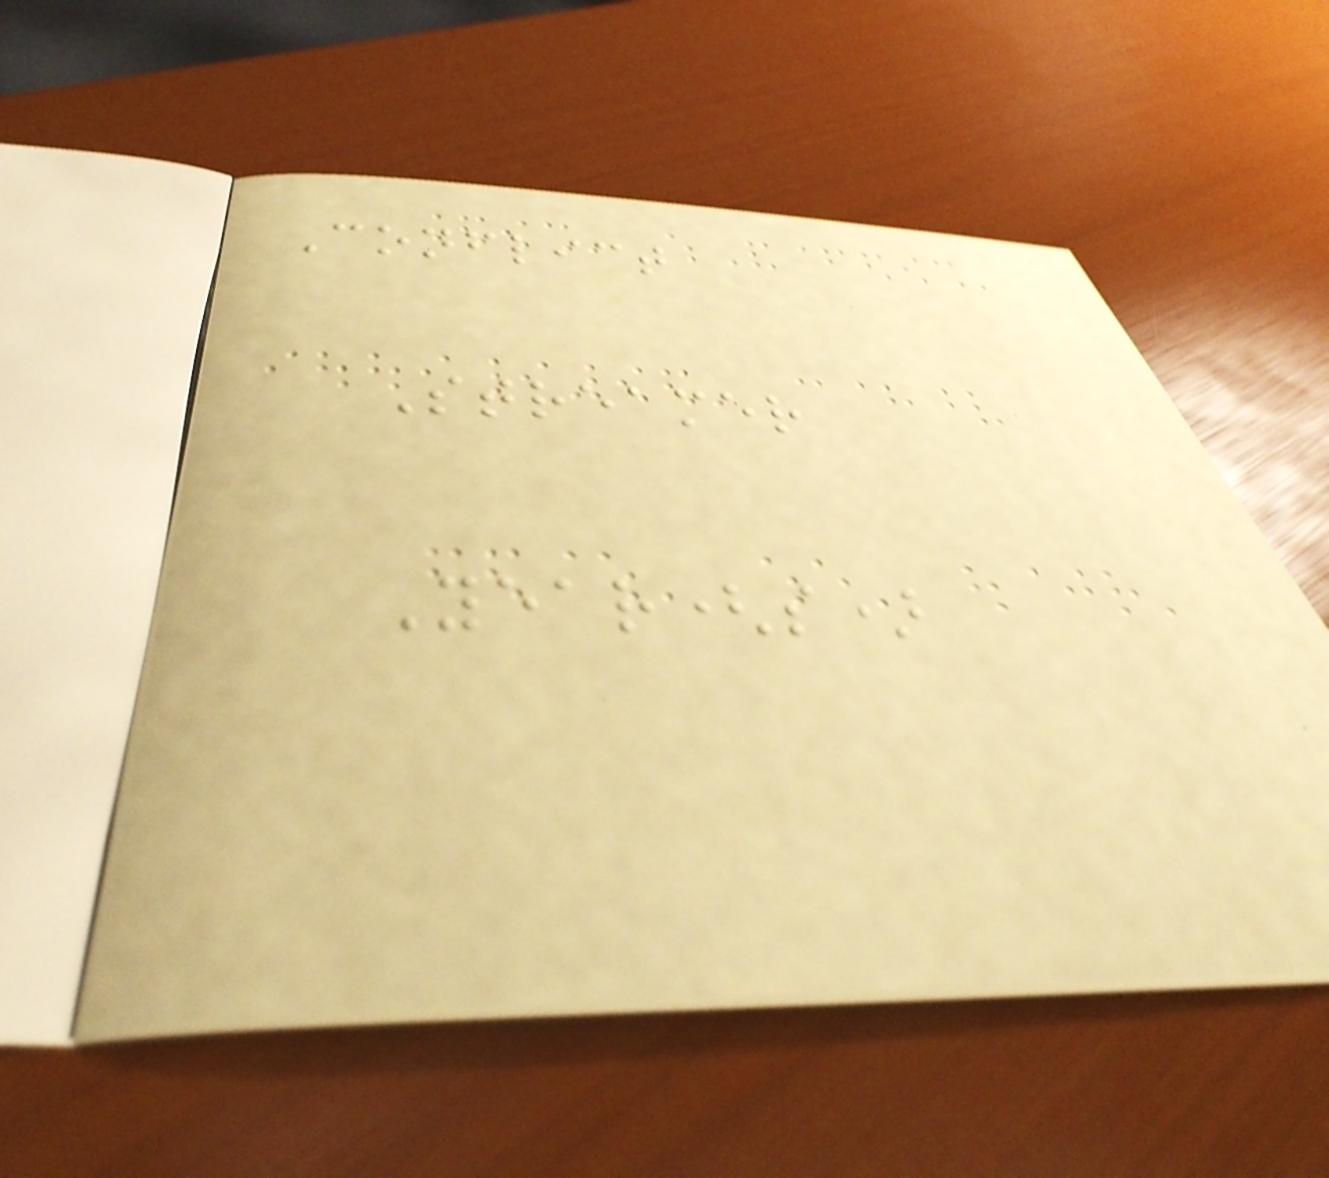Conflict
Streamer
Year(s)
